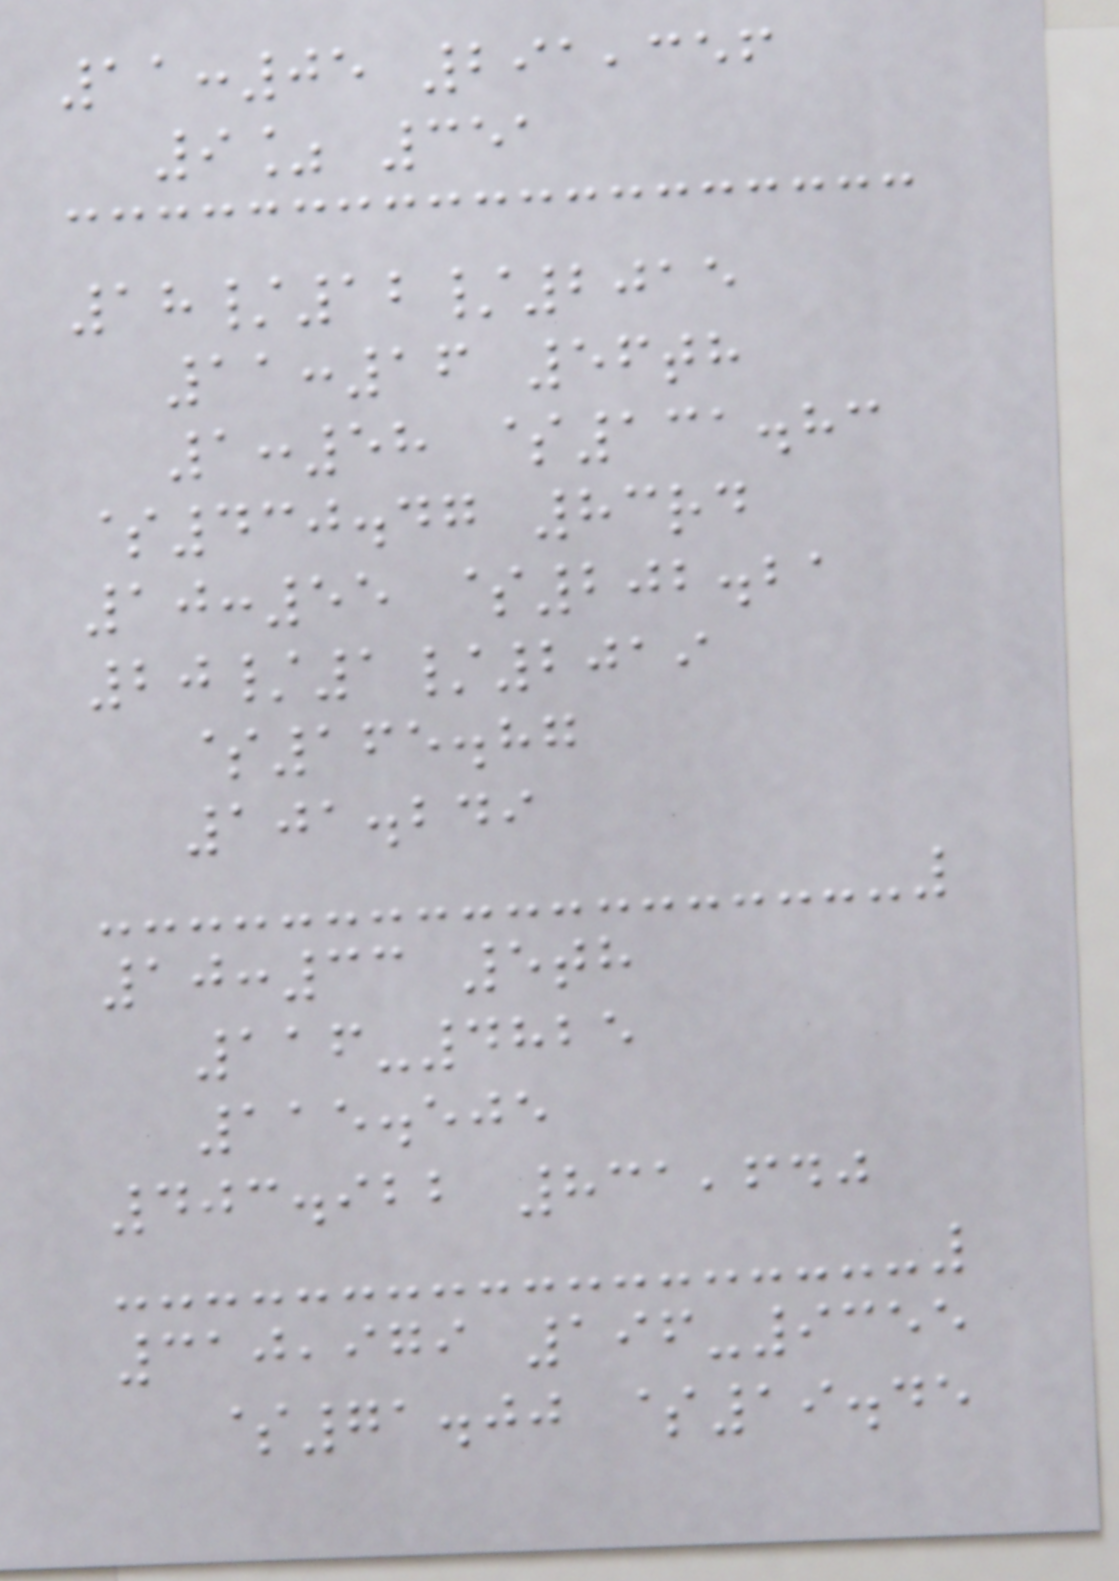11:05 291,356
9% 351
18/12/2015
11:16 56th
1:58 $131.83
$430.47 83rd
10:55 $202.21
20/1/2019
$165.87
101.249
10:33 5th
116-4825
115.505
403.922 831,640
310,979 196-9355
$71.00 $19.45
